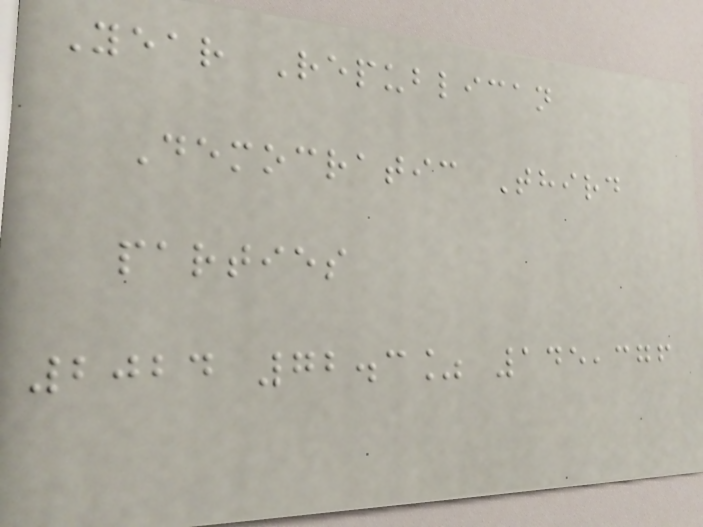Year Republican
Democratic Third
parties
2024 72.3% 145,376
